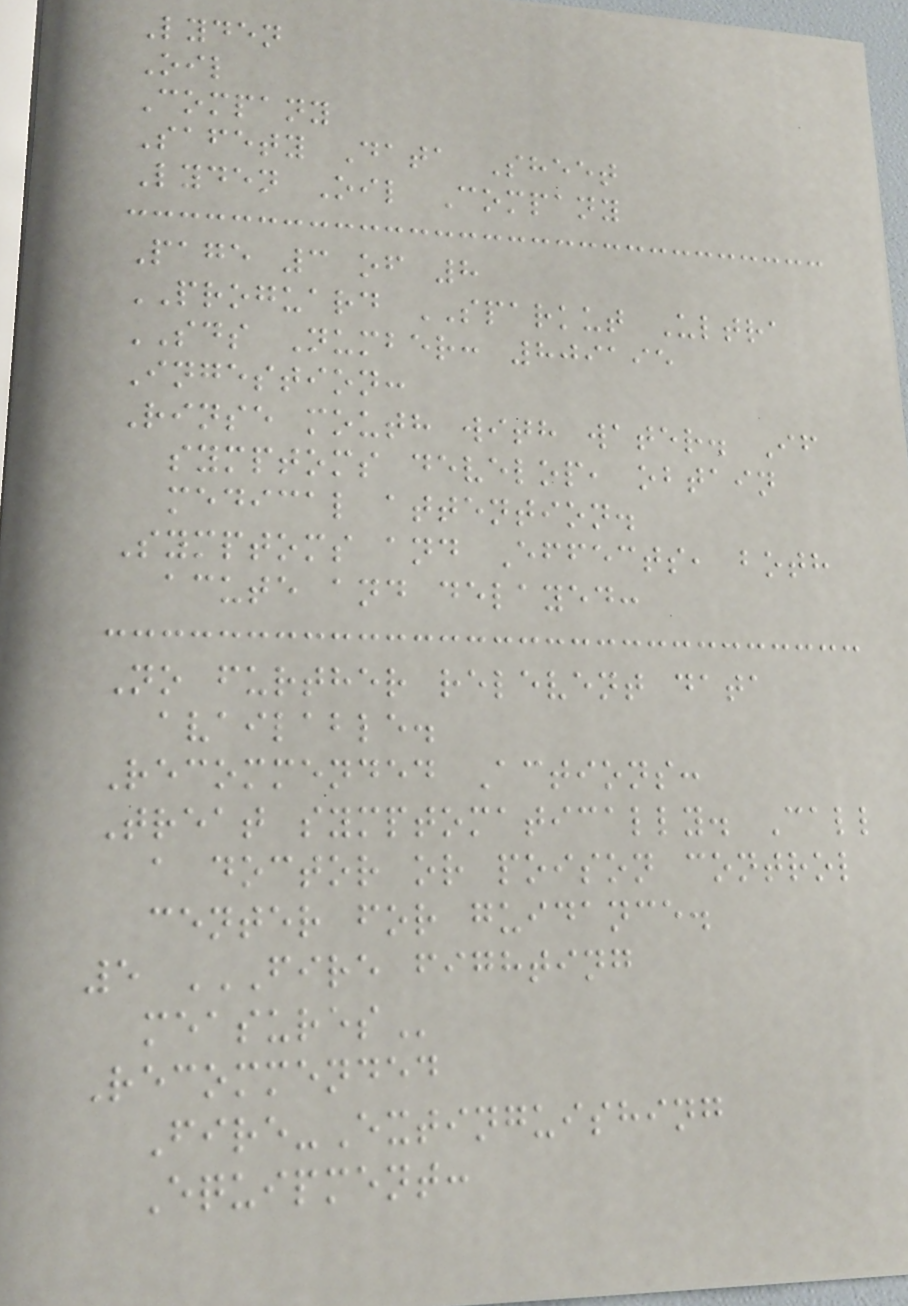Lyden
Oil
Company
Safety Data Sheet
Lyden Oil Company
Page 3 of 8
PROGUARD SPARKUT Ultra
SDS Number: 809195
Ingestion:
Rinse mouth with water. If
symptoms develop, obtain
medical attention.
Symptoms and Effects, both
acute and delayed:
No further relevent data
available.
Recommended Actions:
Treat symptomatically. Call
a doctor or poison control
center for guidance.
5 FIRE FIGHTING
MEASURES
Recommended
Fire-Extinguishing
Equipment:
